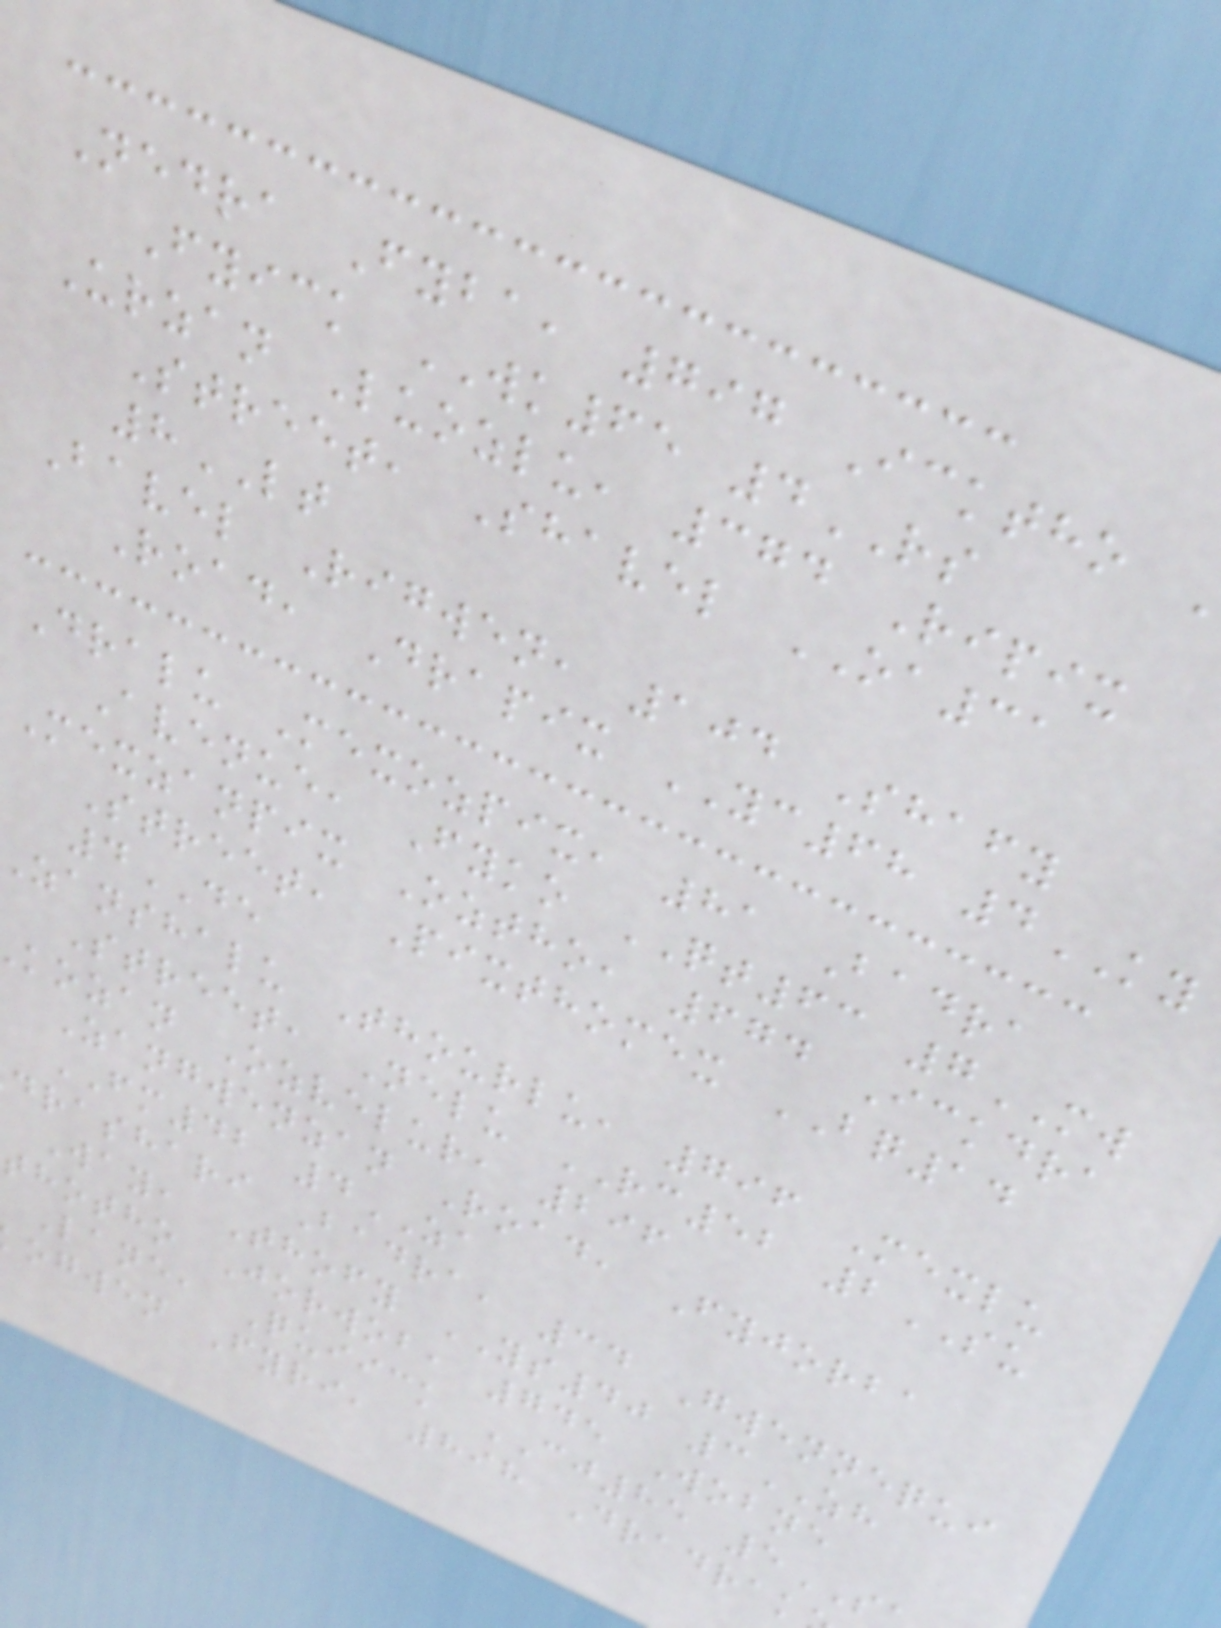Nedra Fyba, 797 Icktho
Fyick WK65 4RS
Urzan Luozlu, 374 Ripix
Street, Shavel OA31
8LT
Bavel Rigwen, 104 Shafy
Road, Drapix YC68 4KY
Dralu Mexozpix, 81 Badra
Avenue, Fyko QT63 7MW
Mexzanpix Oztho, 674 Ickdra
Street, Pixthomex BQ14
4DE
zanshalu Thourlu, 796 Mexlu
Street, Nelu RC52 2SU
kozan Ozvelur, 296
Zangwenzan Road, Fyjorba
FM42 4ZA
drashari Badra, 34 Gwennequi
Way, Thofy YS40 3ZH
thotho Jorwob, 745 Wobne
Lane, Quiick CJ85 5
ogwen Fyri, 898 Dradrak
